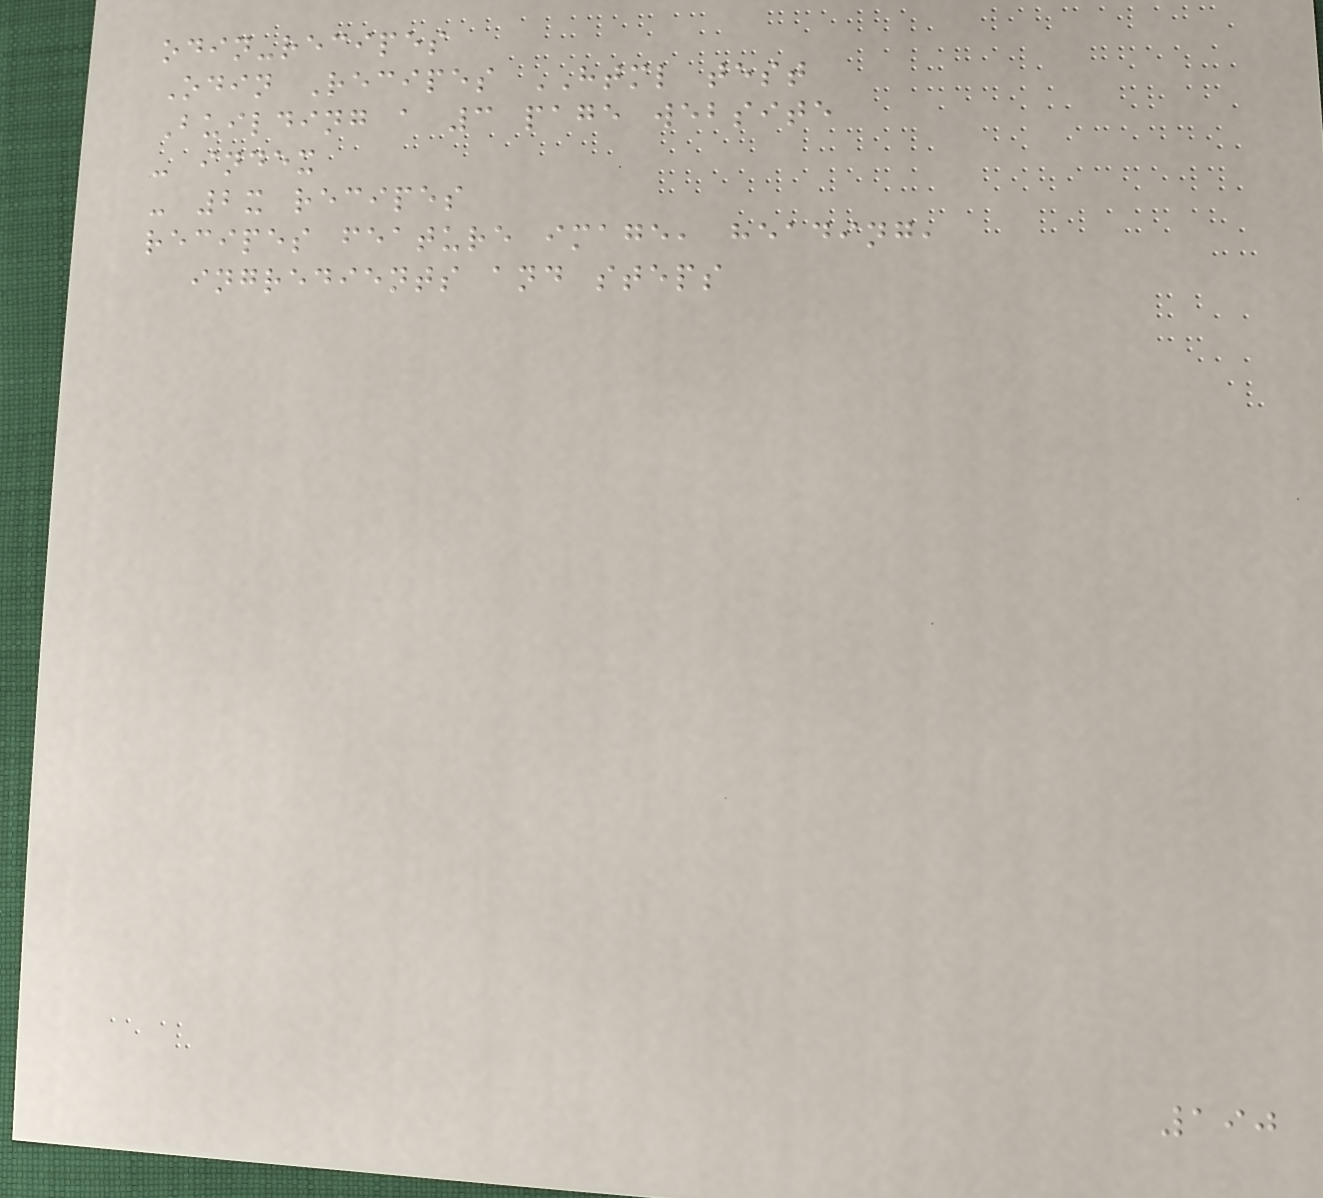odin-recipes
Odin Recipes HTML test
Building a 3 page website
- index
- 2x recipes
recipes feature image, heading,
ingredients and steps
190
